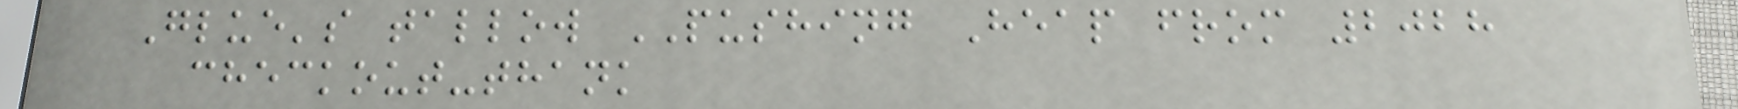Glue's tallow PUSHING Heap from 2028
checkout-thank
